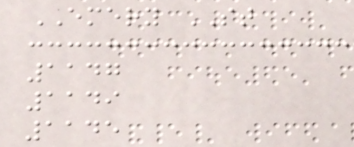EMERY ST
1147
1149
1145
